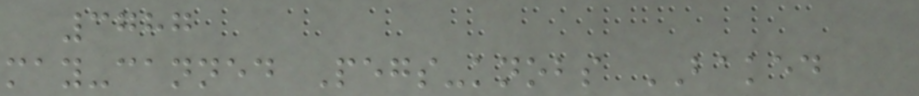3787
may-canned Pegs-knobs BAKED
